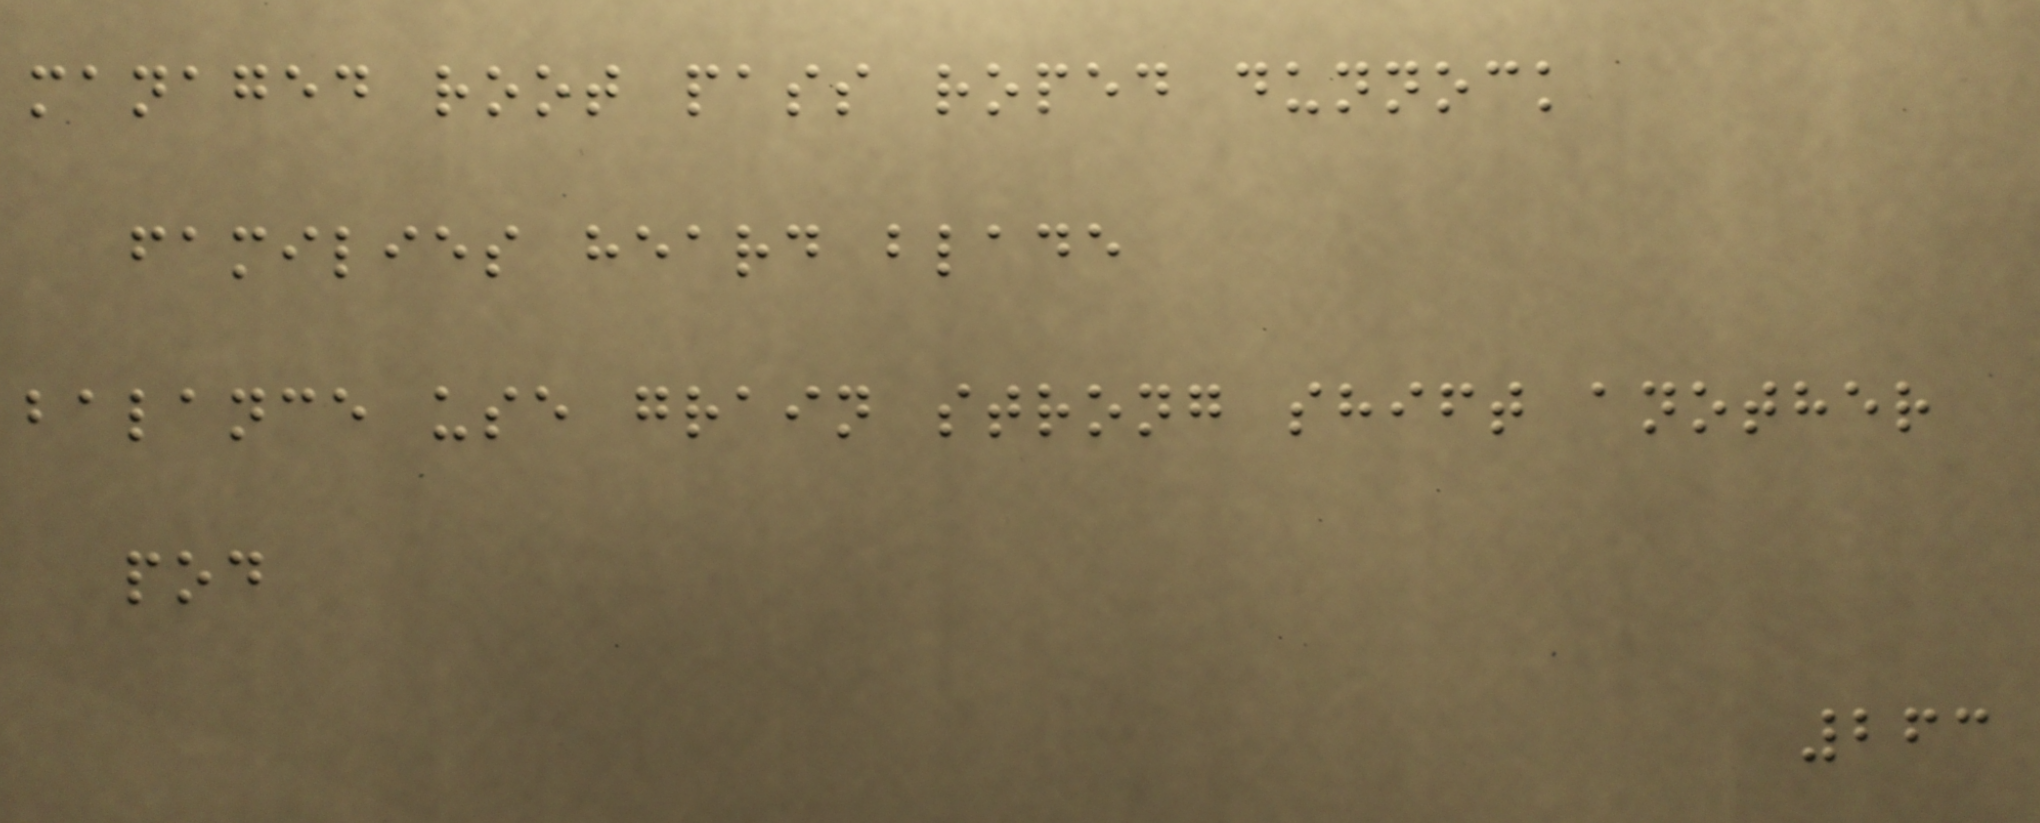managed root pass roped dunnock
families heard blade
balance use grain strong shift another
pod
263
